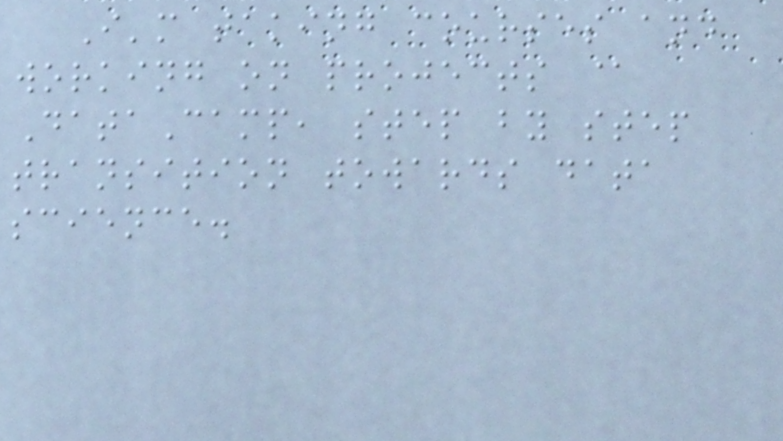I'm taking courses and
working on projects @
DataCamp, step by step
transition towards data
science.
